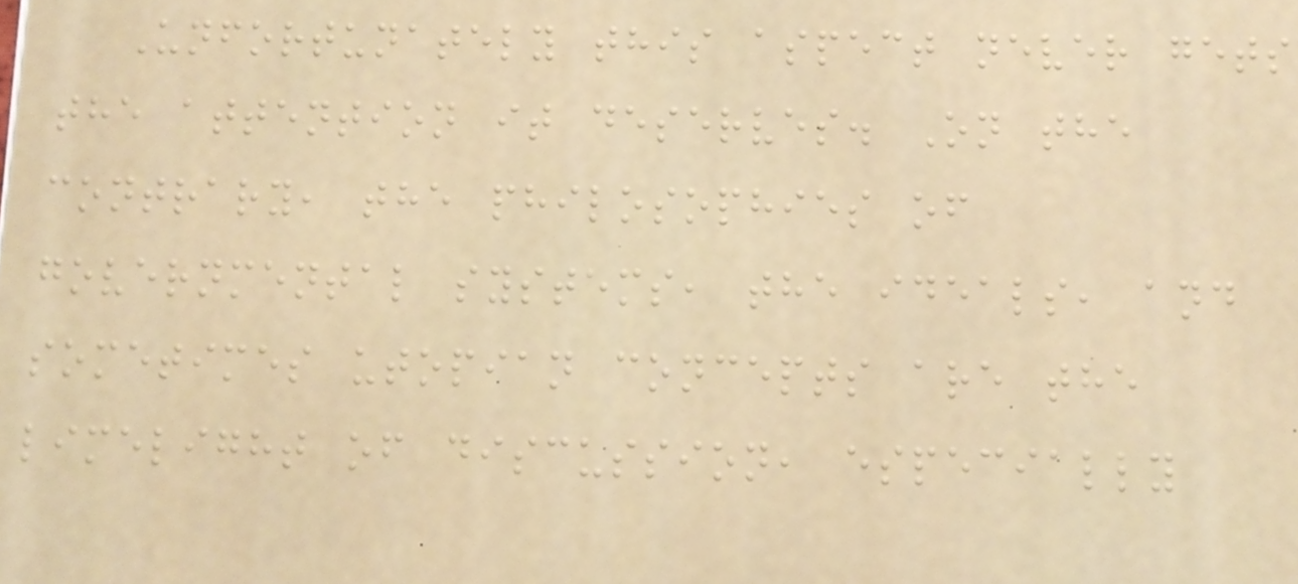Unfortunately this aspect never gets
the attention it deserves. On the
contrary, the philosophies of
governmental systems, the ideals, and
sometimes utopian concepts are the
limelight of discussion, especially
